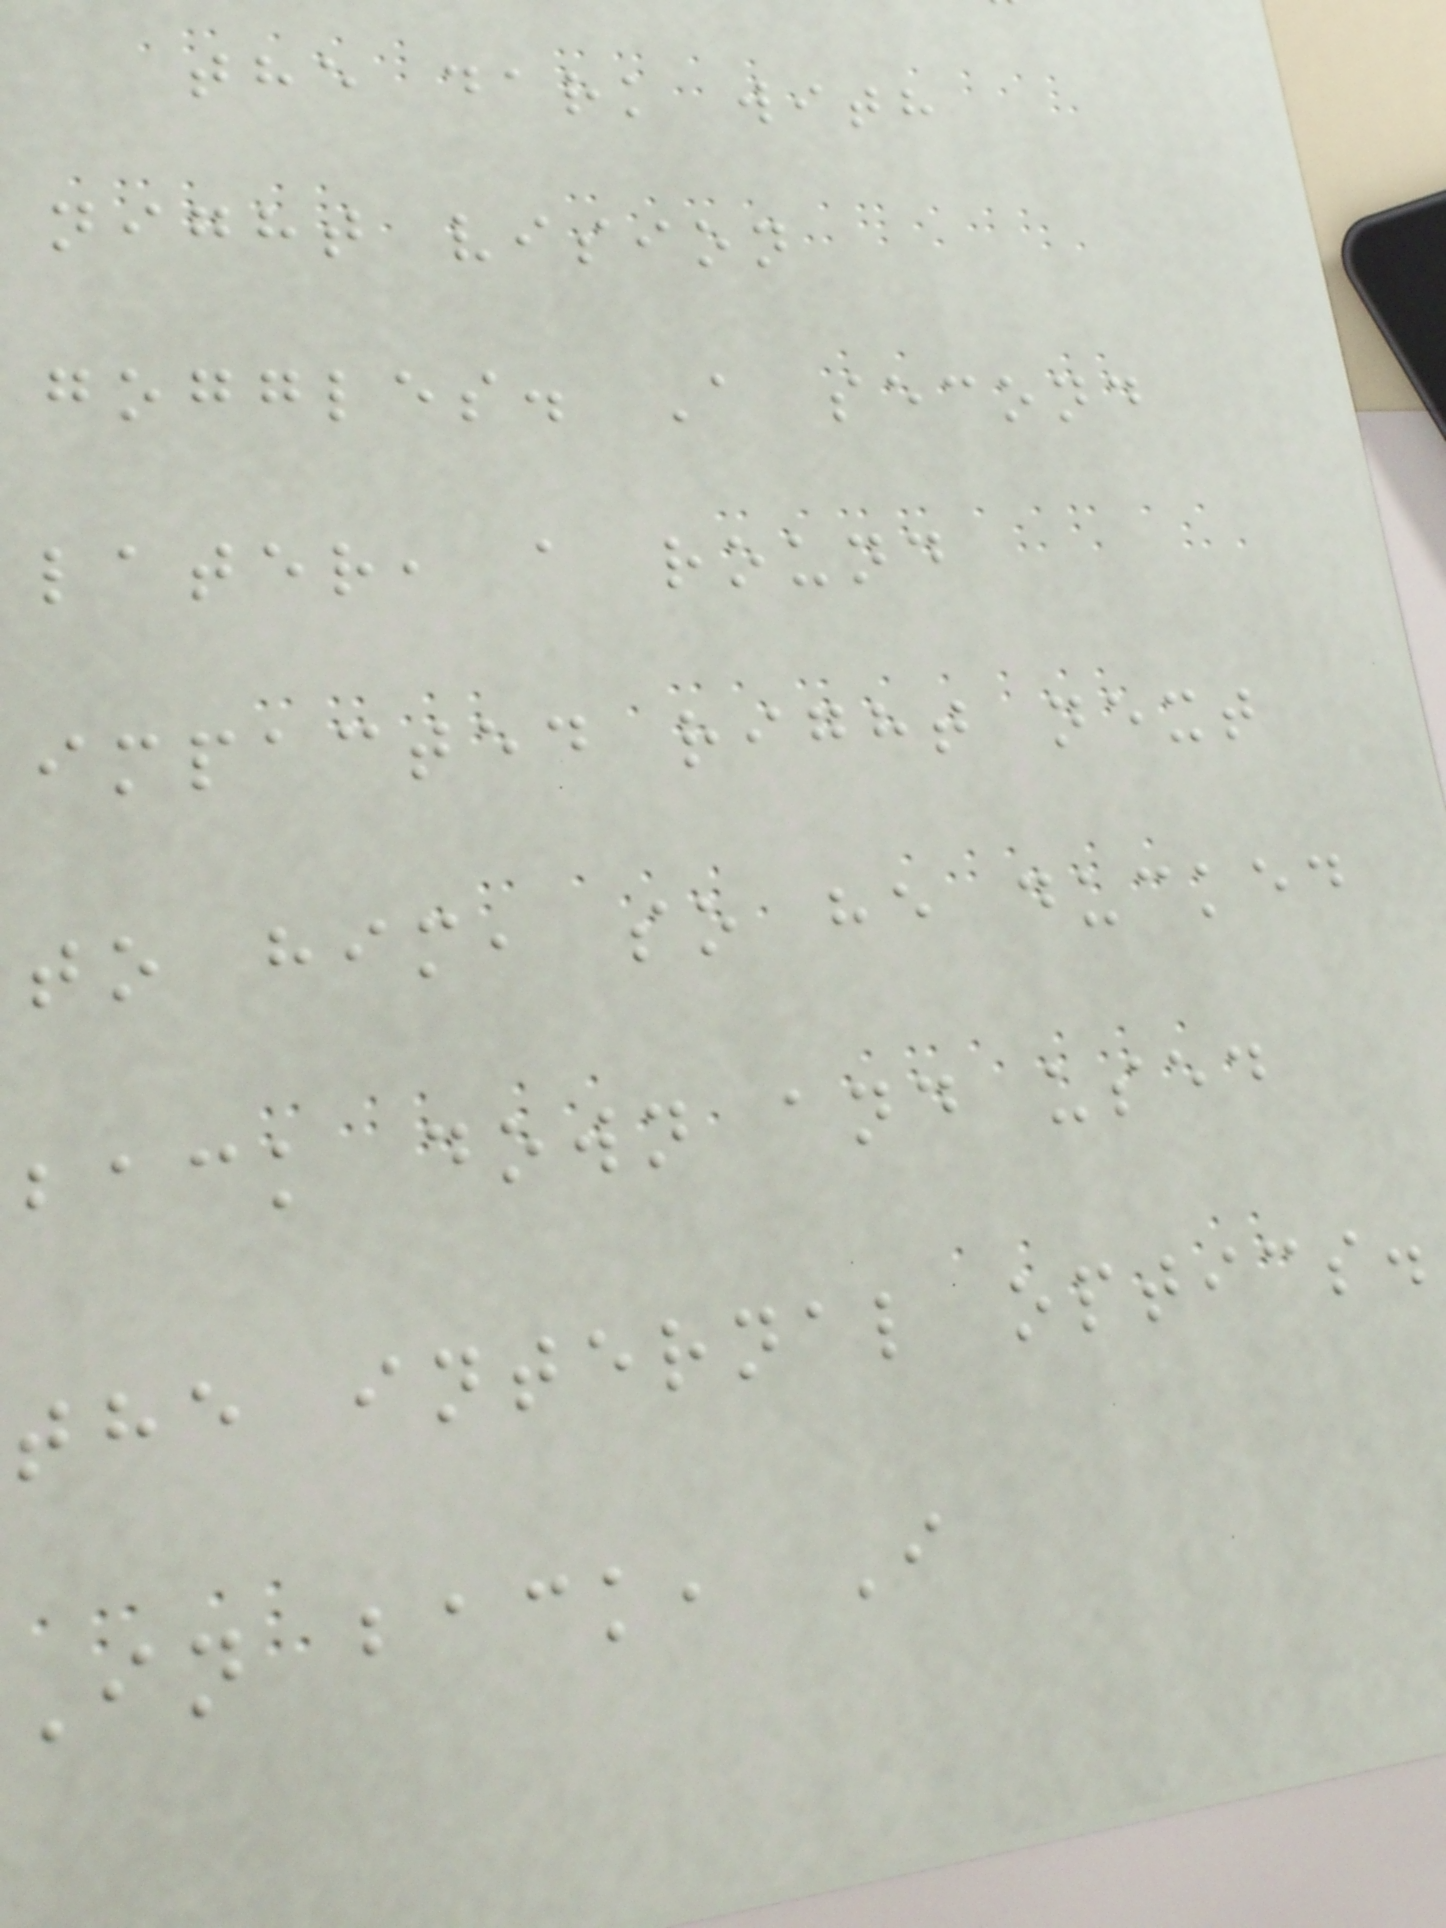the dark with
night vision
goggles. A second
later, a round
impacted right next
to him, so he ducked
back down and used
the internal optics.
In back, I
